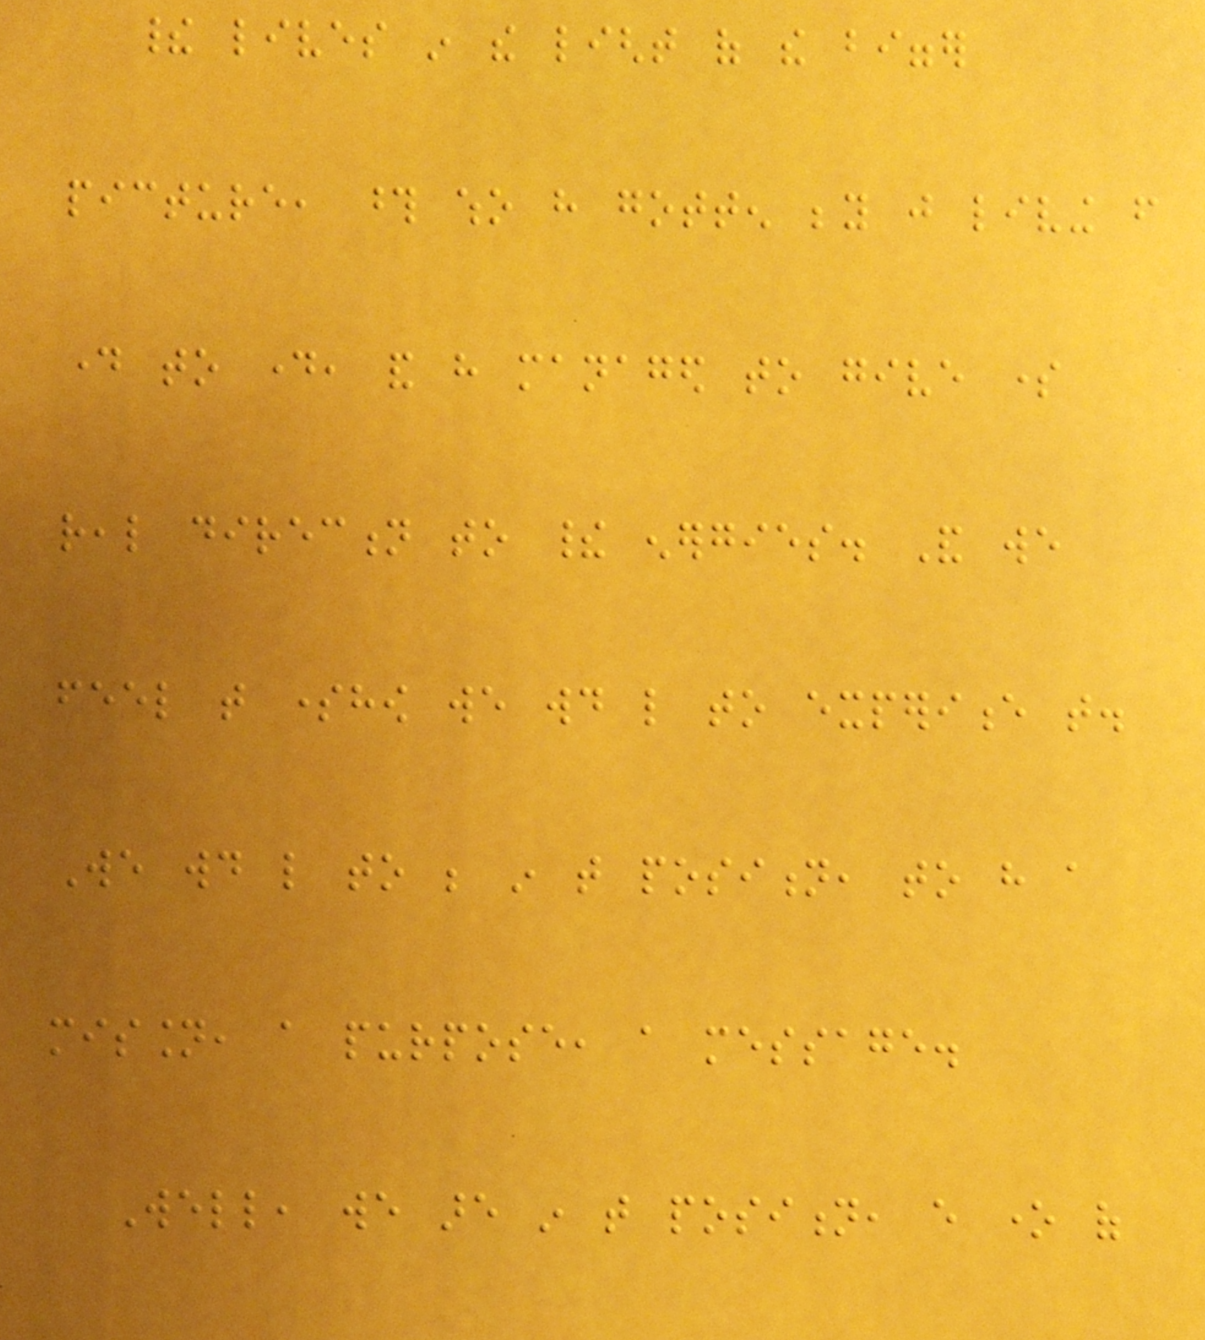their lives in the light of the bigger
picture, those who have gotten beyond just living from
day to day, and have managed to give some
real direction to their energies. And we
feel that somehow we would like to experience that.
We would like to be in that position, to have a
mission, a purpose, a message.
Well, we are in that position, every one of
